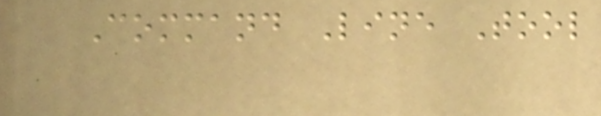Command Line Tool
